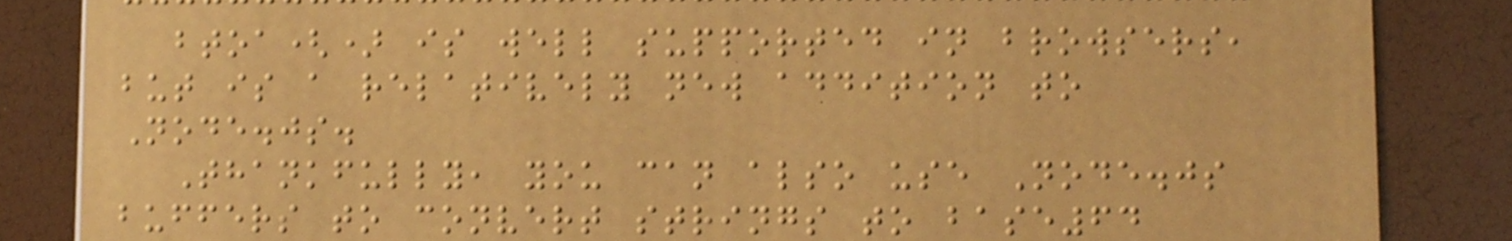btoa() is well supported in browsers,
but is a relatively new addition to
Node.js.
Thankfully, you can also use Node.js
buffers to convert strings to base64
